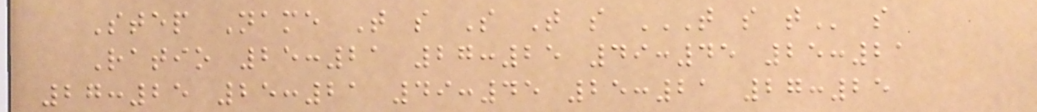Step Name T s S T s T S T s
Ratio 25:21 27:25 49:45 25:21
27:25 25:21 49:45 25:21 27:25
